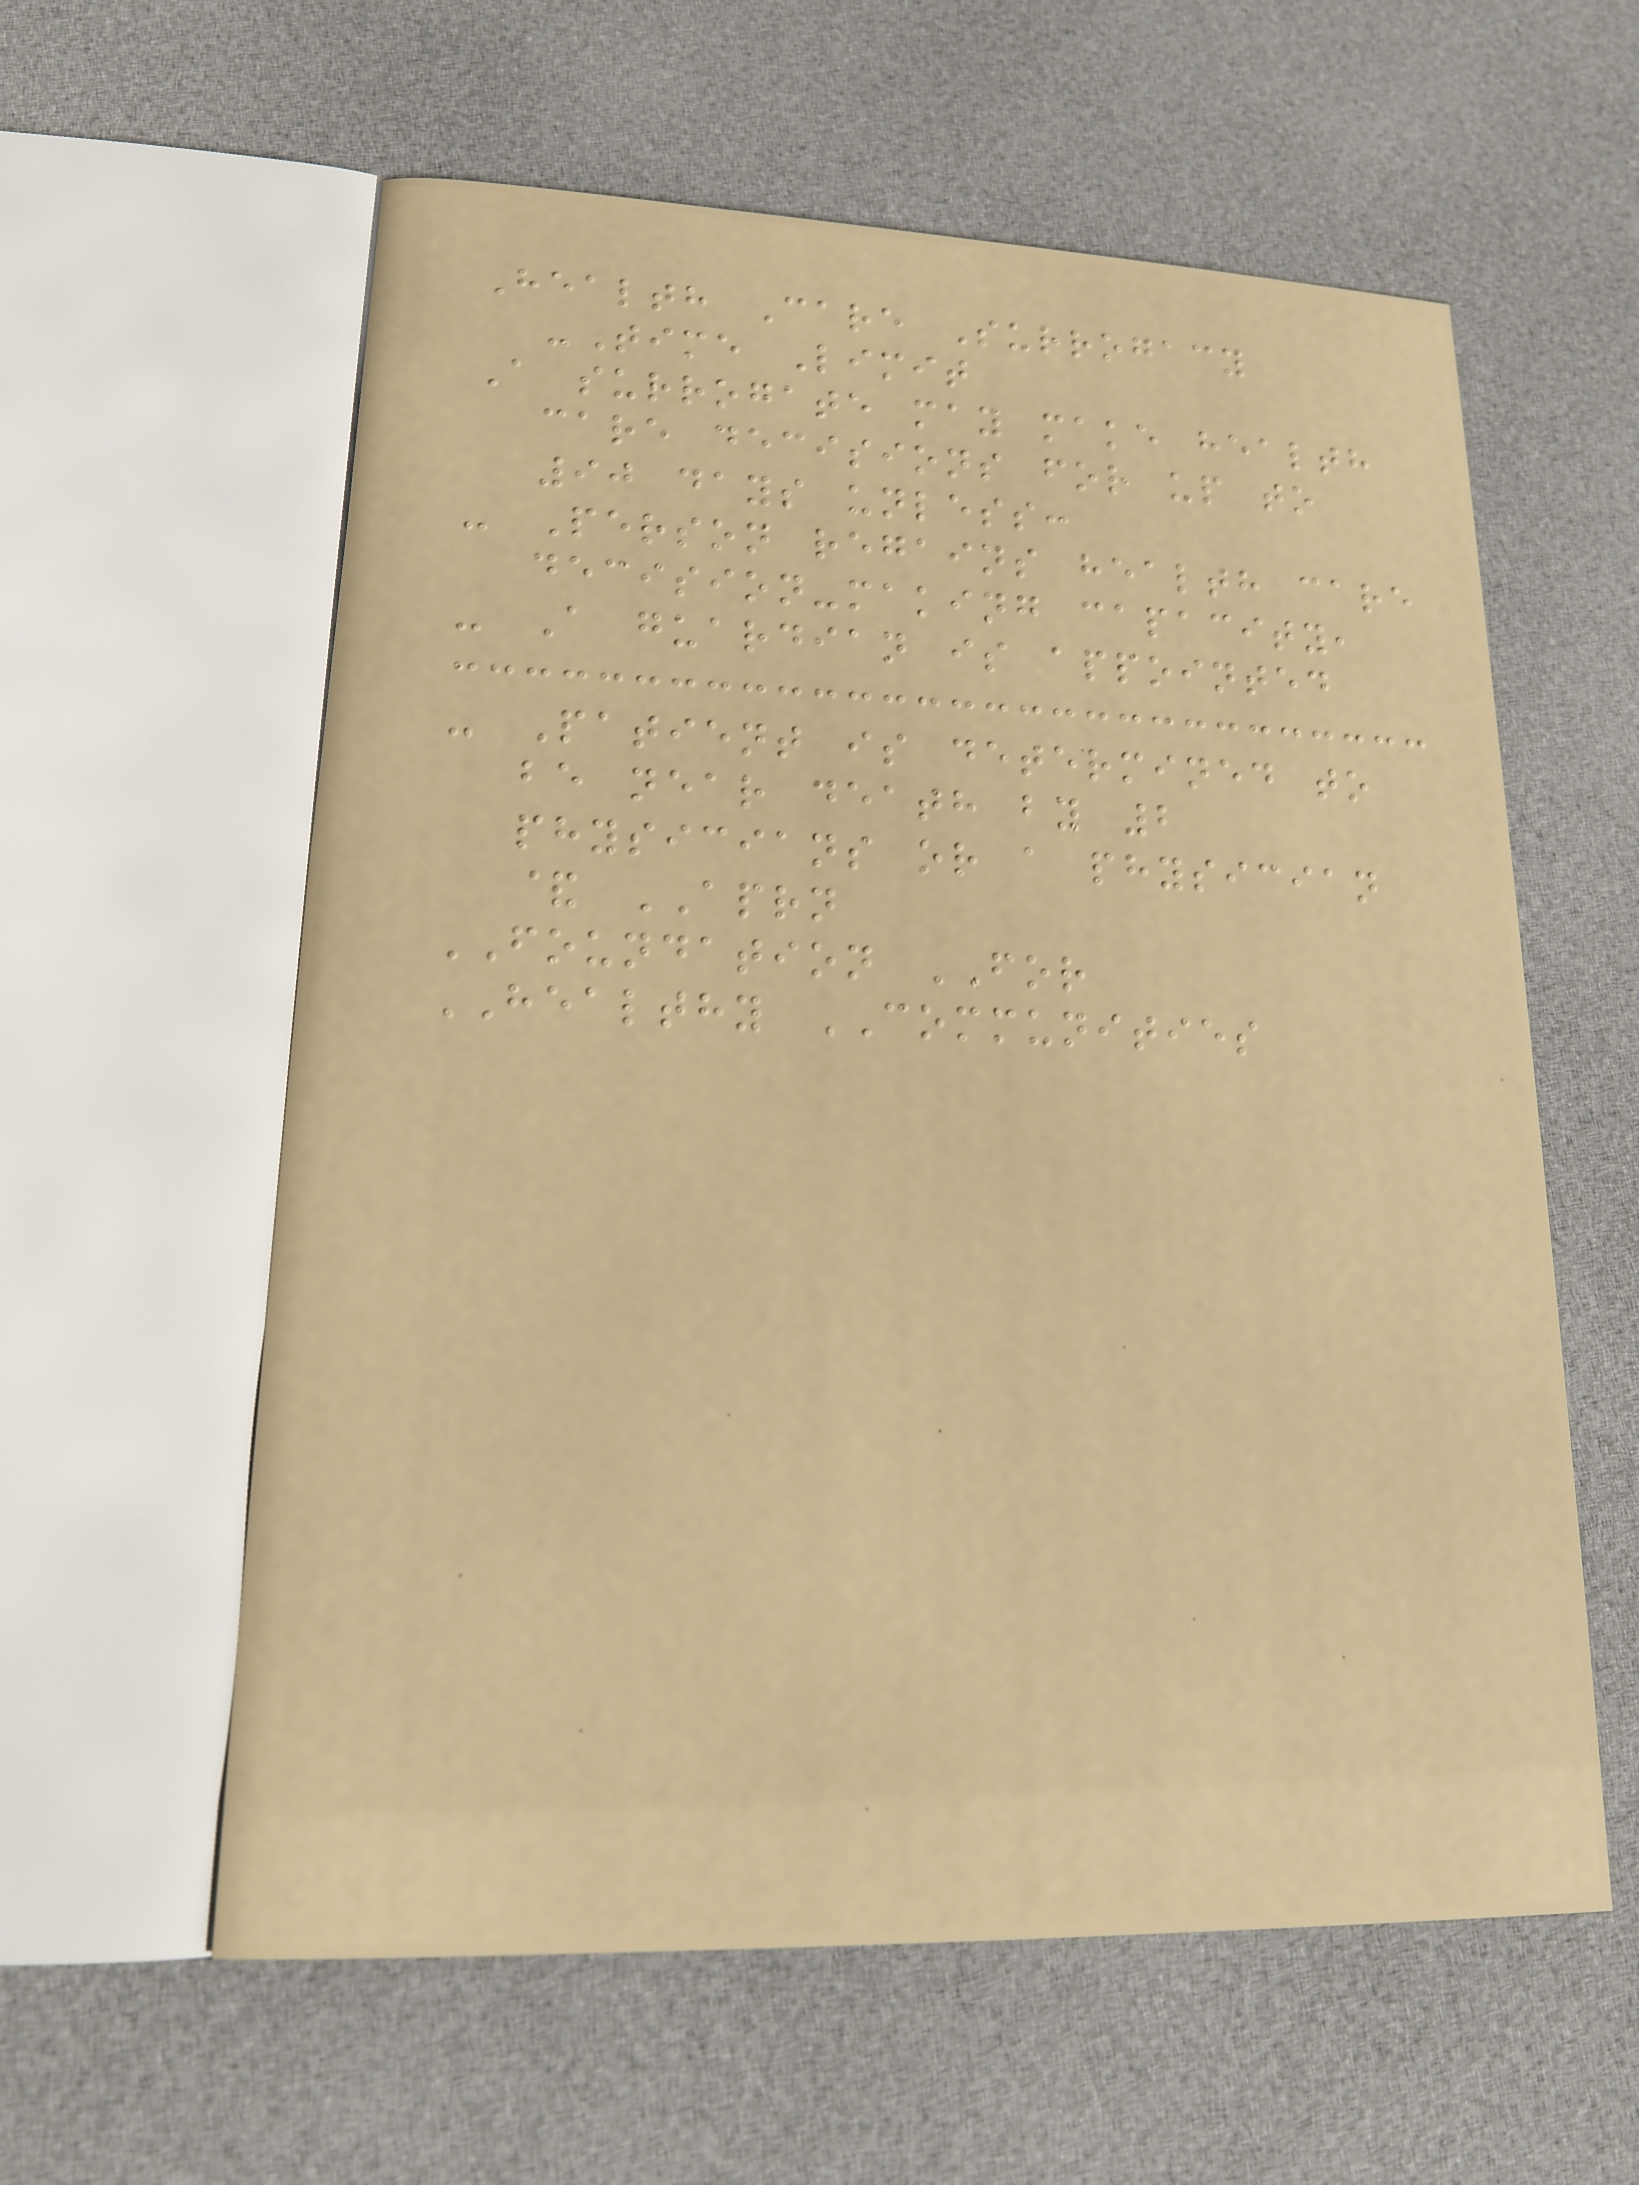Health Care Surrogacy
-Time Limit
A surrogate may make health
care decisions for up to
90 days unless:
- Person regains health care
decision-making capacity,
- A guardian is appointed
- Patient is determined to
be near death by 2
physicians or a physician
& APRN
FOUNDATION FOR
HEALTHY COMMUNITIES
